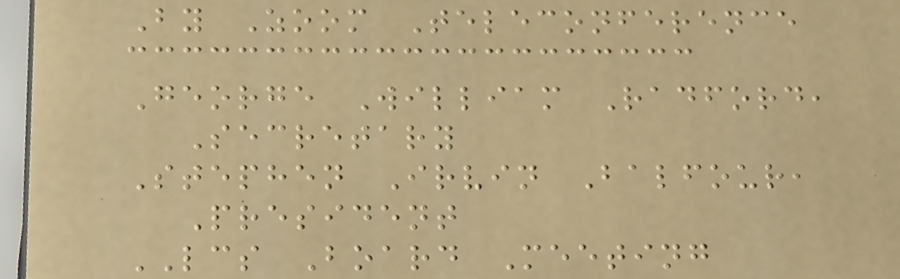By Zoom Teleconference
George William Radford,
Secretary
Stephen Irvin Balfour,
President
LCS Board Meeting
